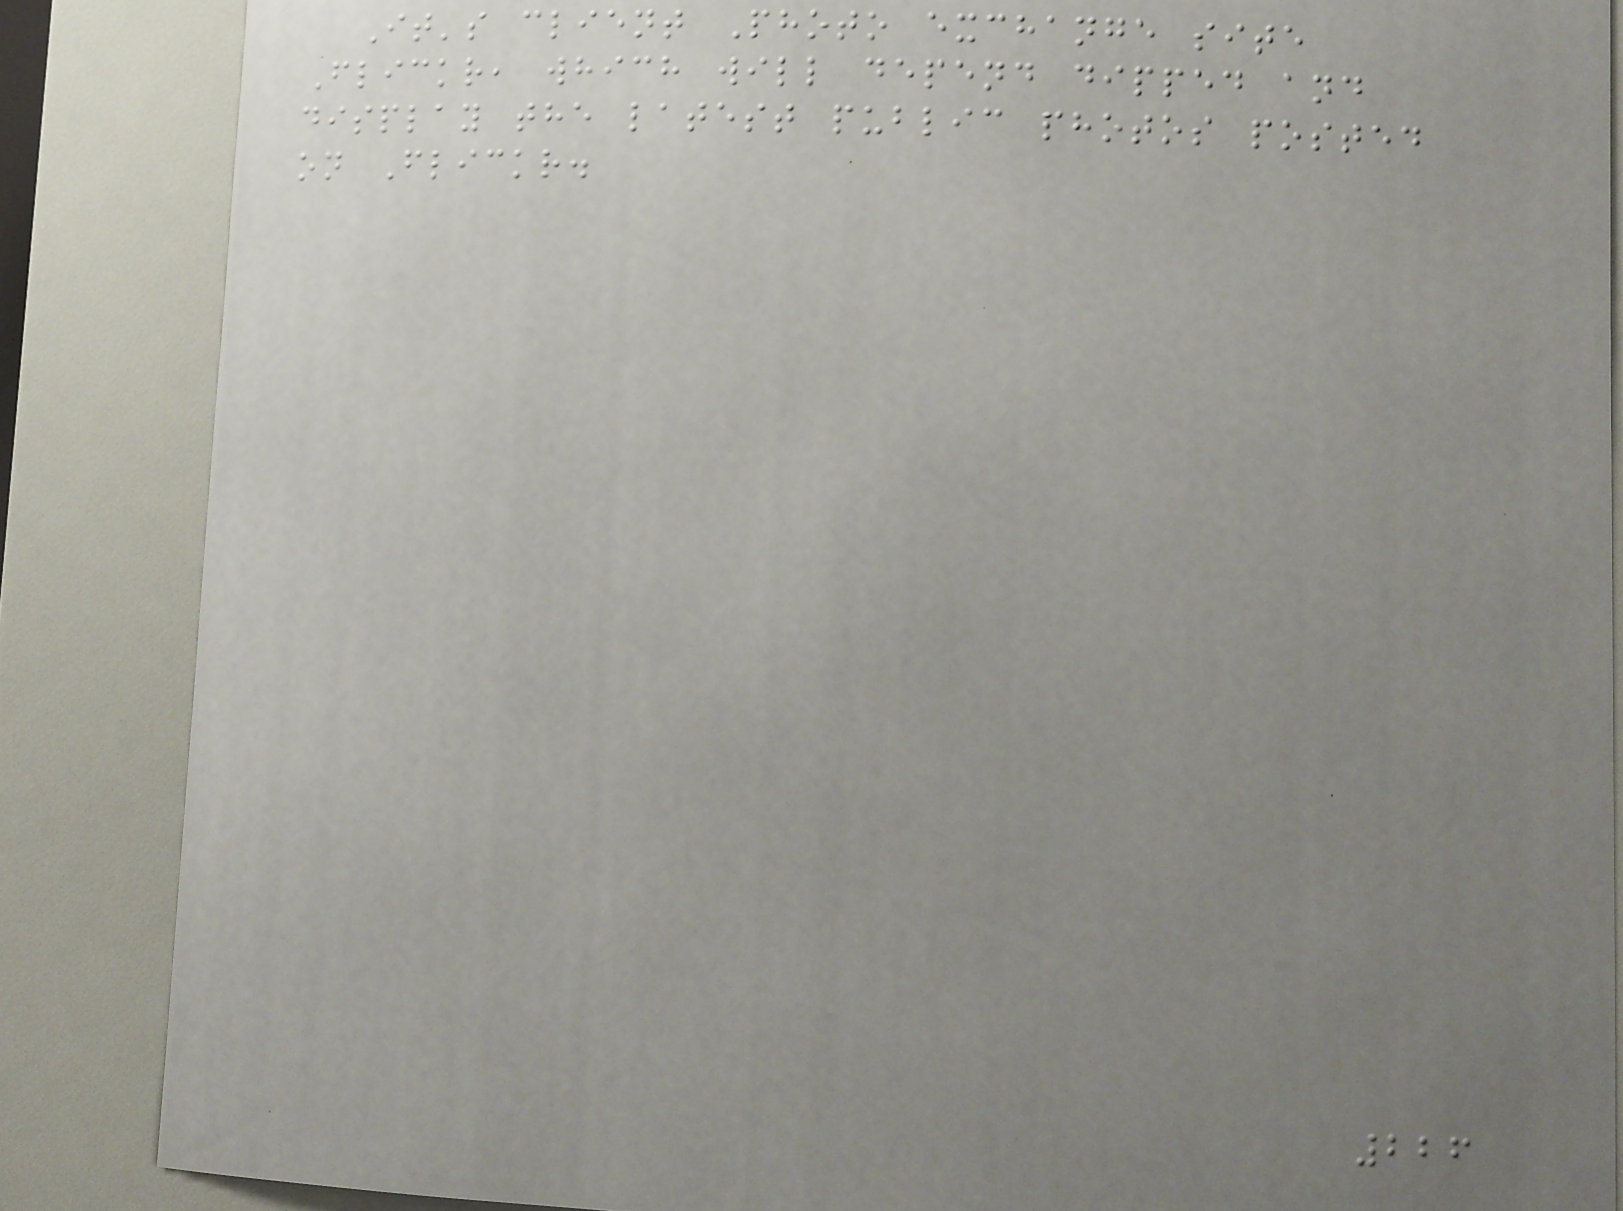It's client Photo exchange site
Flickr, which will depend dipped and
display the latest public photos posted
on Flickr.
226
